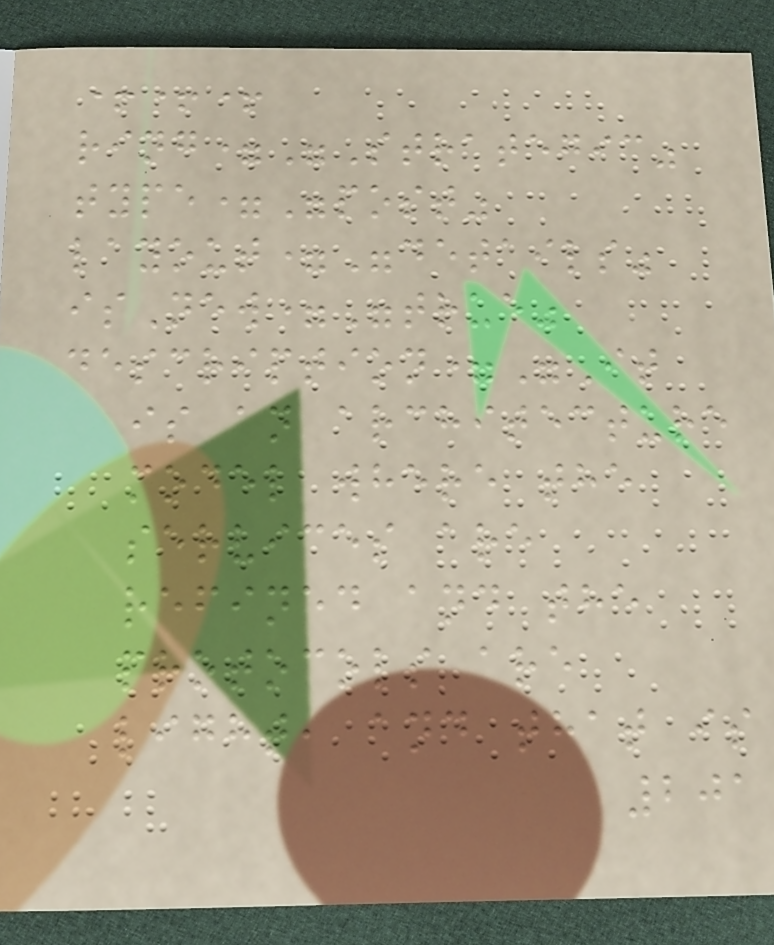+++
ring="Strategic"
type="post"
layout="details"
isNew="true"
description="It
is an architecture
model where the
services are
refined and the
protocols are
light, and that is
201
